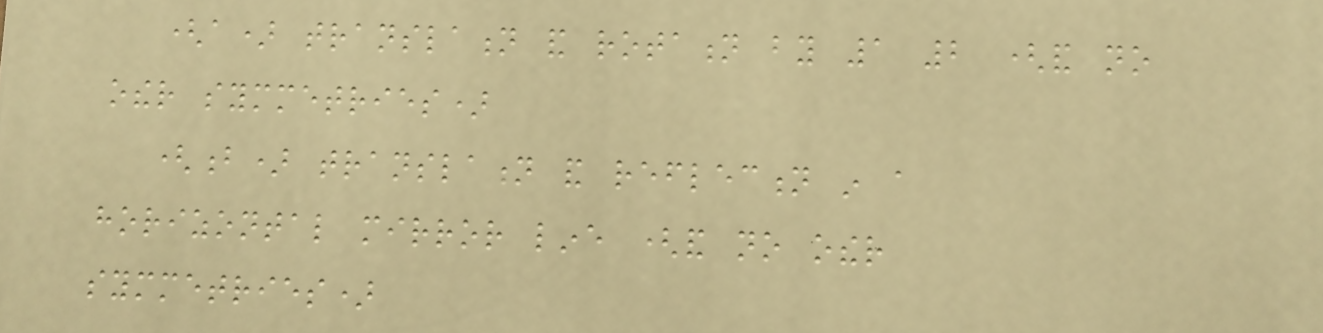(a) translation and rotation by 1 2 (and no
other symmetries)
(b) translation and reflection in a
horizontal mirror line (and no other
symmetries)
